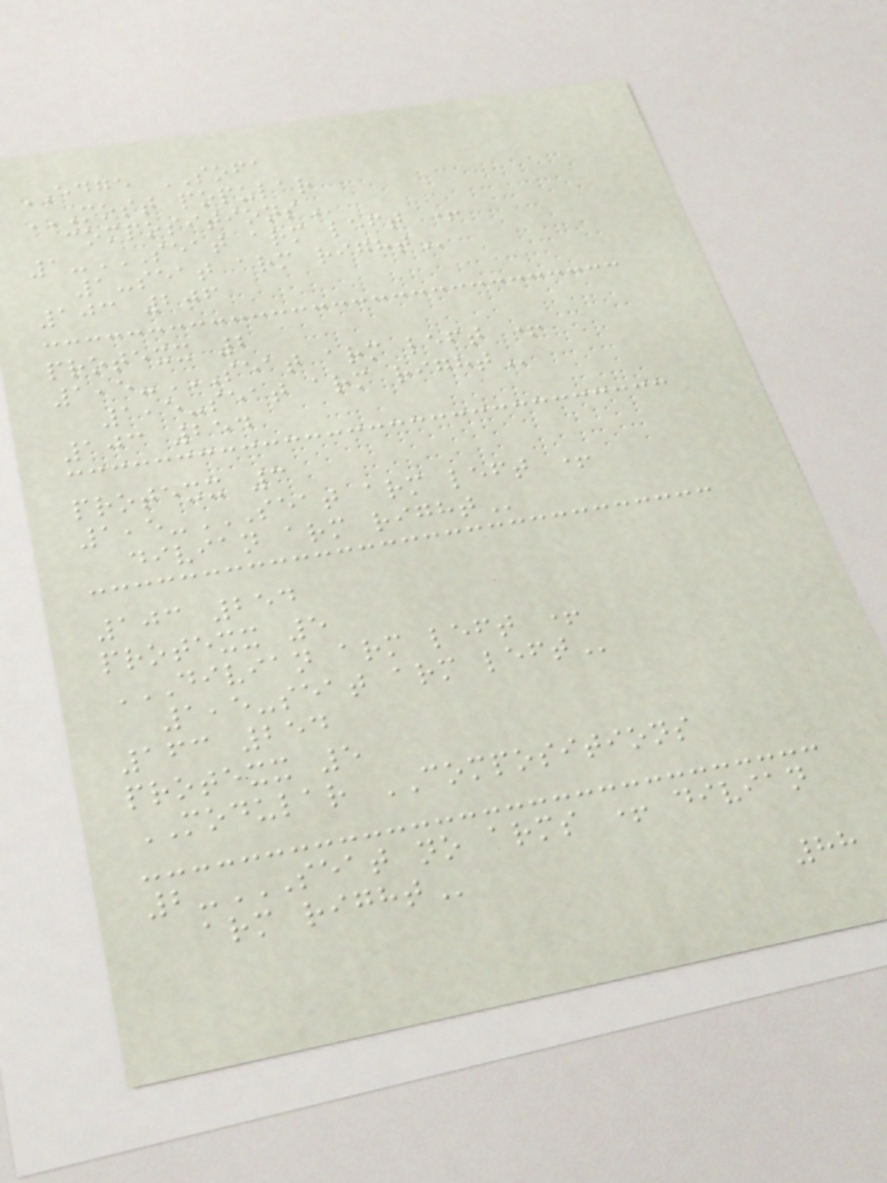EDGE SOFA
MOST POPULAR
COMPOSITIONS
1-SEAT ARM LEFT +
1-SEAT ARM RIGHT
103 206
protexx 2
1,5-SEAT ARM LEFT +
1,5-SEAT ARM RIGHT
103 254
protexx 3
1,5-SEAT ARM LEFT +
DIVIAN ARM RIGHT
103 254
protexx 5
DIVIAN ARM LEFT +
1,5-SEAT ARM LEFT
163 254
protexx 5
MODULAR COMPOSITIONS
2-SEAT NO ARMS + DIVIAN
ARM RIGHT
88
